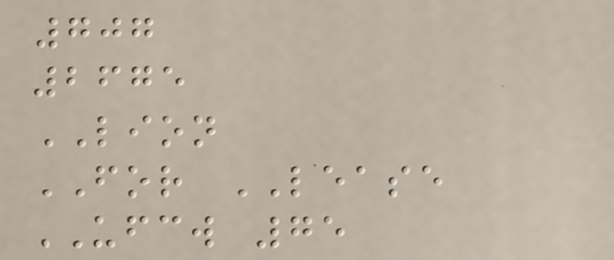707
2675
LION
FOR LEASE
UFCW 75
